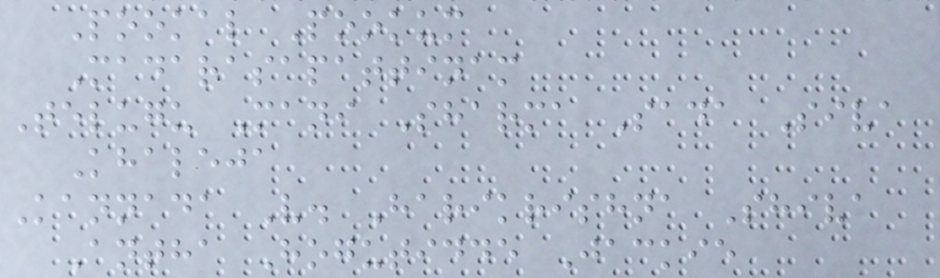Pookal Pookum
Madarasapattinam
Telugu Mani Sharma Sada Siva
Khaleja
Kannada V. Harikrishna Shiva
Antha Hogutidde Jackie
